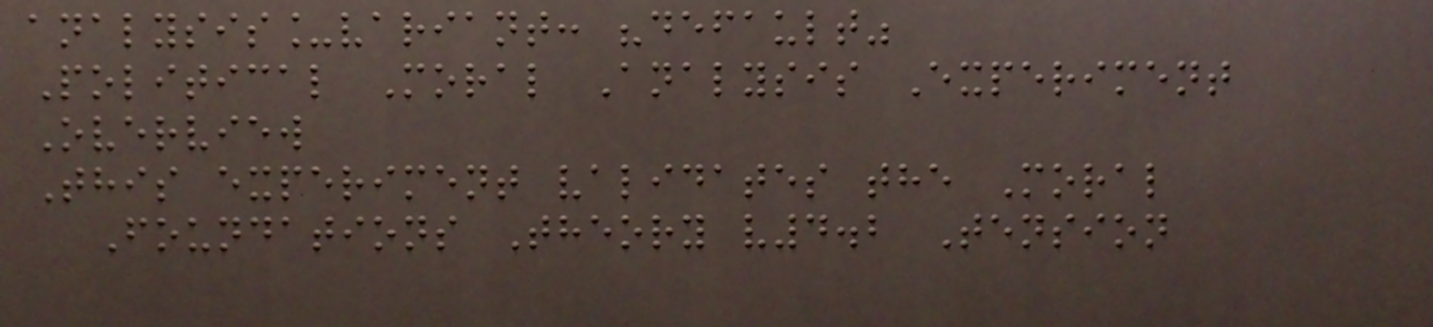analysis_variant: "default"
Political Moral Analysis Experiment
Overview
This experiment validates the Moral
Foundations Theory v4.2 Tension
